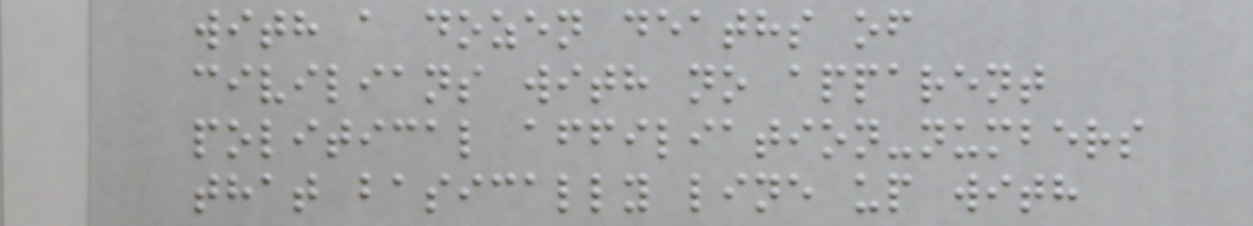with a dozen deaths of
civilians with no apparent
political affiliation-numbers
that basically line up with
